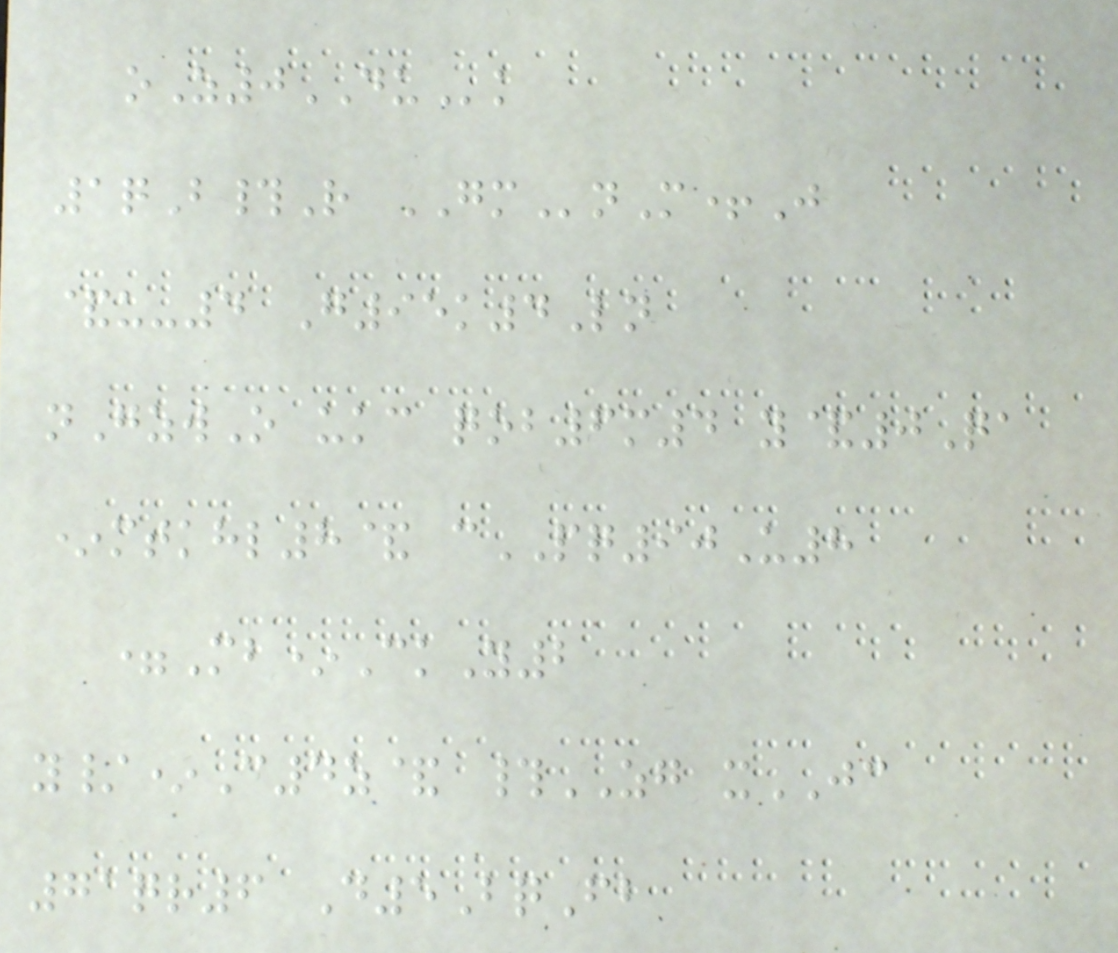oZ0DUk
1qB#R GMnM+J
&u-4 G95k4Ln
nGzwO ukc qob6m4 y&0Qa
*mtkhl8& cPQ90U8
=Mb*CkY2
y/*C4z& #ZG xJC
71qr6 D5BqFb
